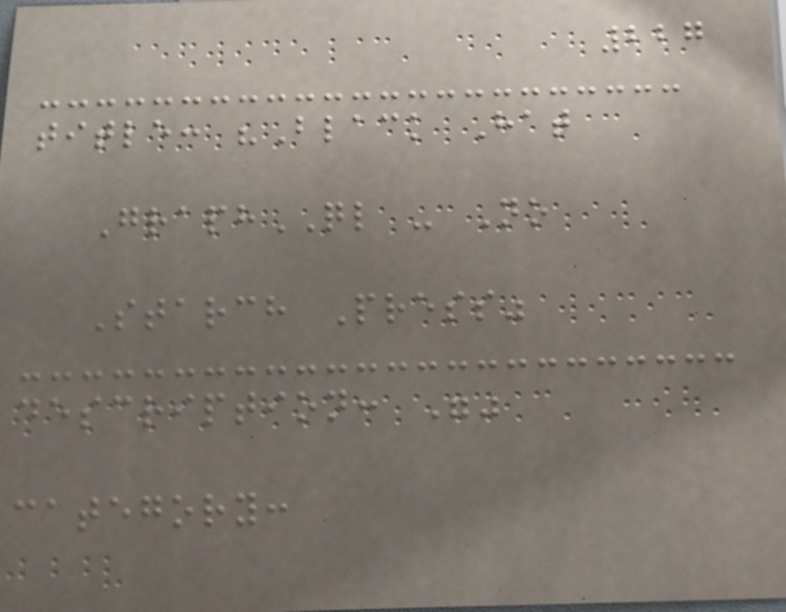227
title: "Black Hat
GraphQL - No
Starch Press"
description: ""
category:
